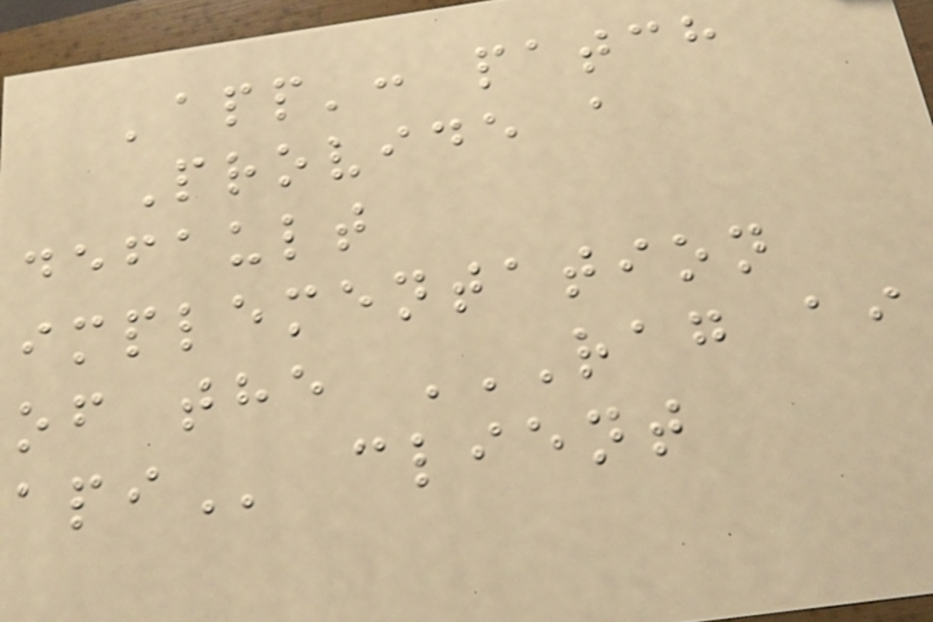'app': patch
Provide a
default
implementation
of the RAG AI
API client
